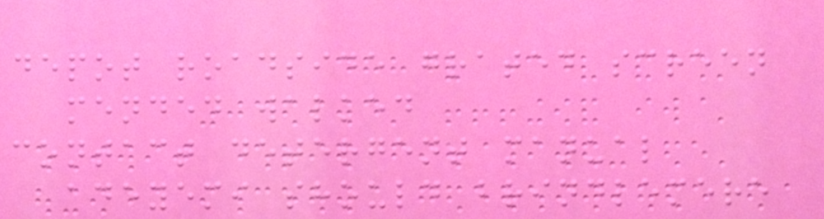depot roadside grated screen
mended walked
contact detergent manual
adeyemi should brindlemere
